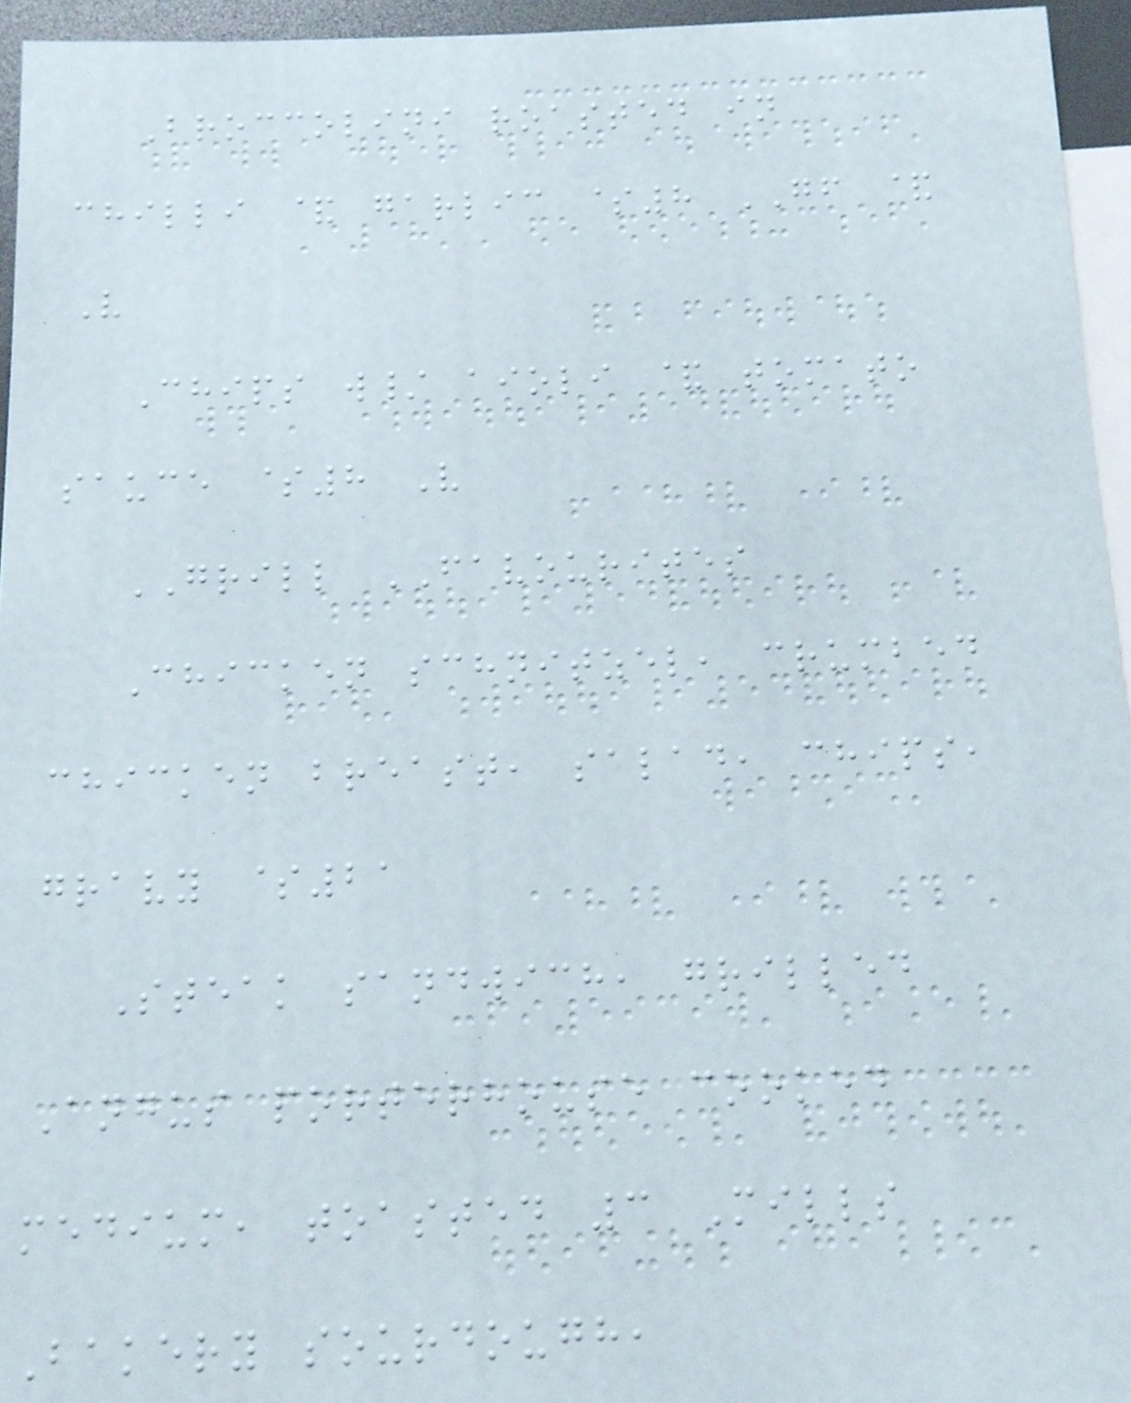Broccolini roasted in
chilli & garlic $8 GF &
V
Chips w/ aioli & tomato
sauce $8 V
GRILL FAVOURITES
Chicken schnitzel, crumbed
chicken breast, salad, chips,
gravy $21
Steak sandwich, grilled
Angus porterhouse cooked
medium, toasted 3 Mills
Bakery sourdough,
